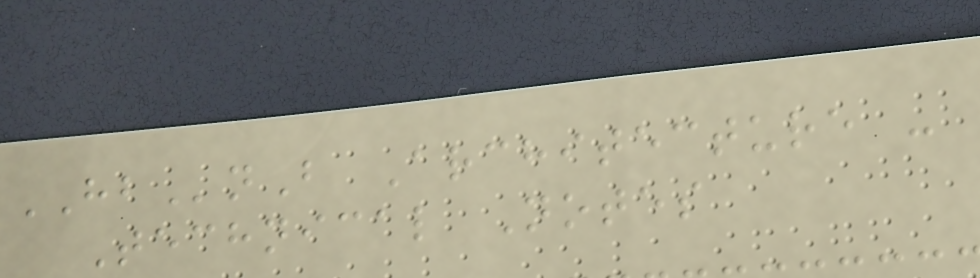HBnB Architecture -
Technical Notes
